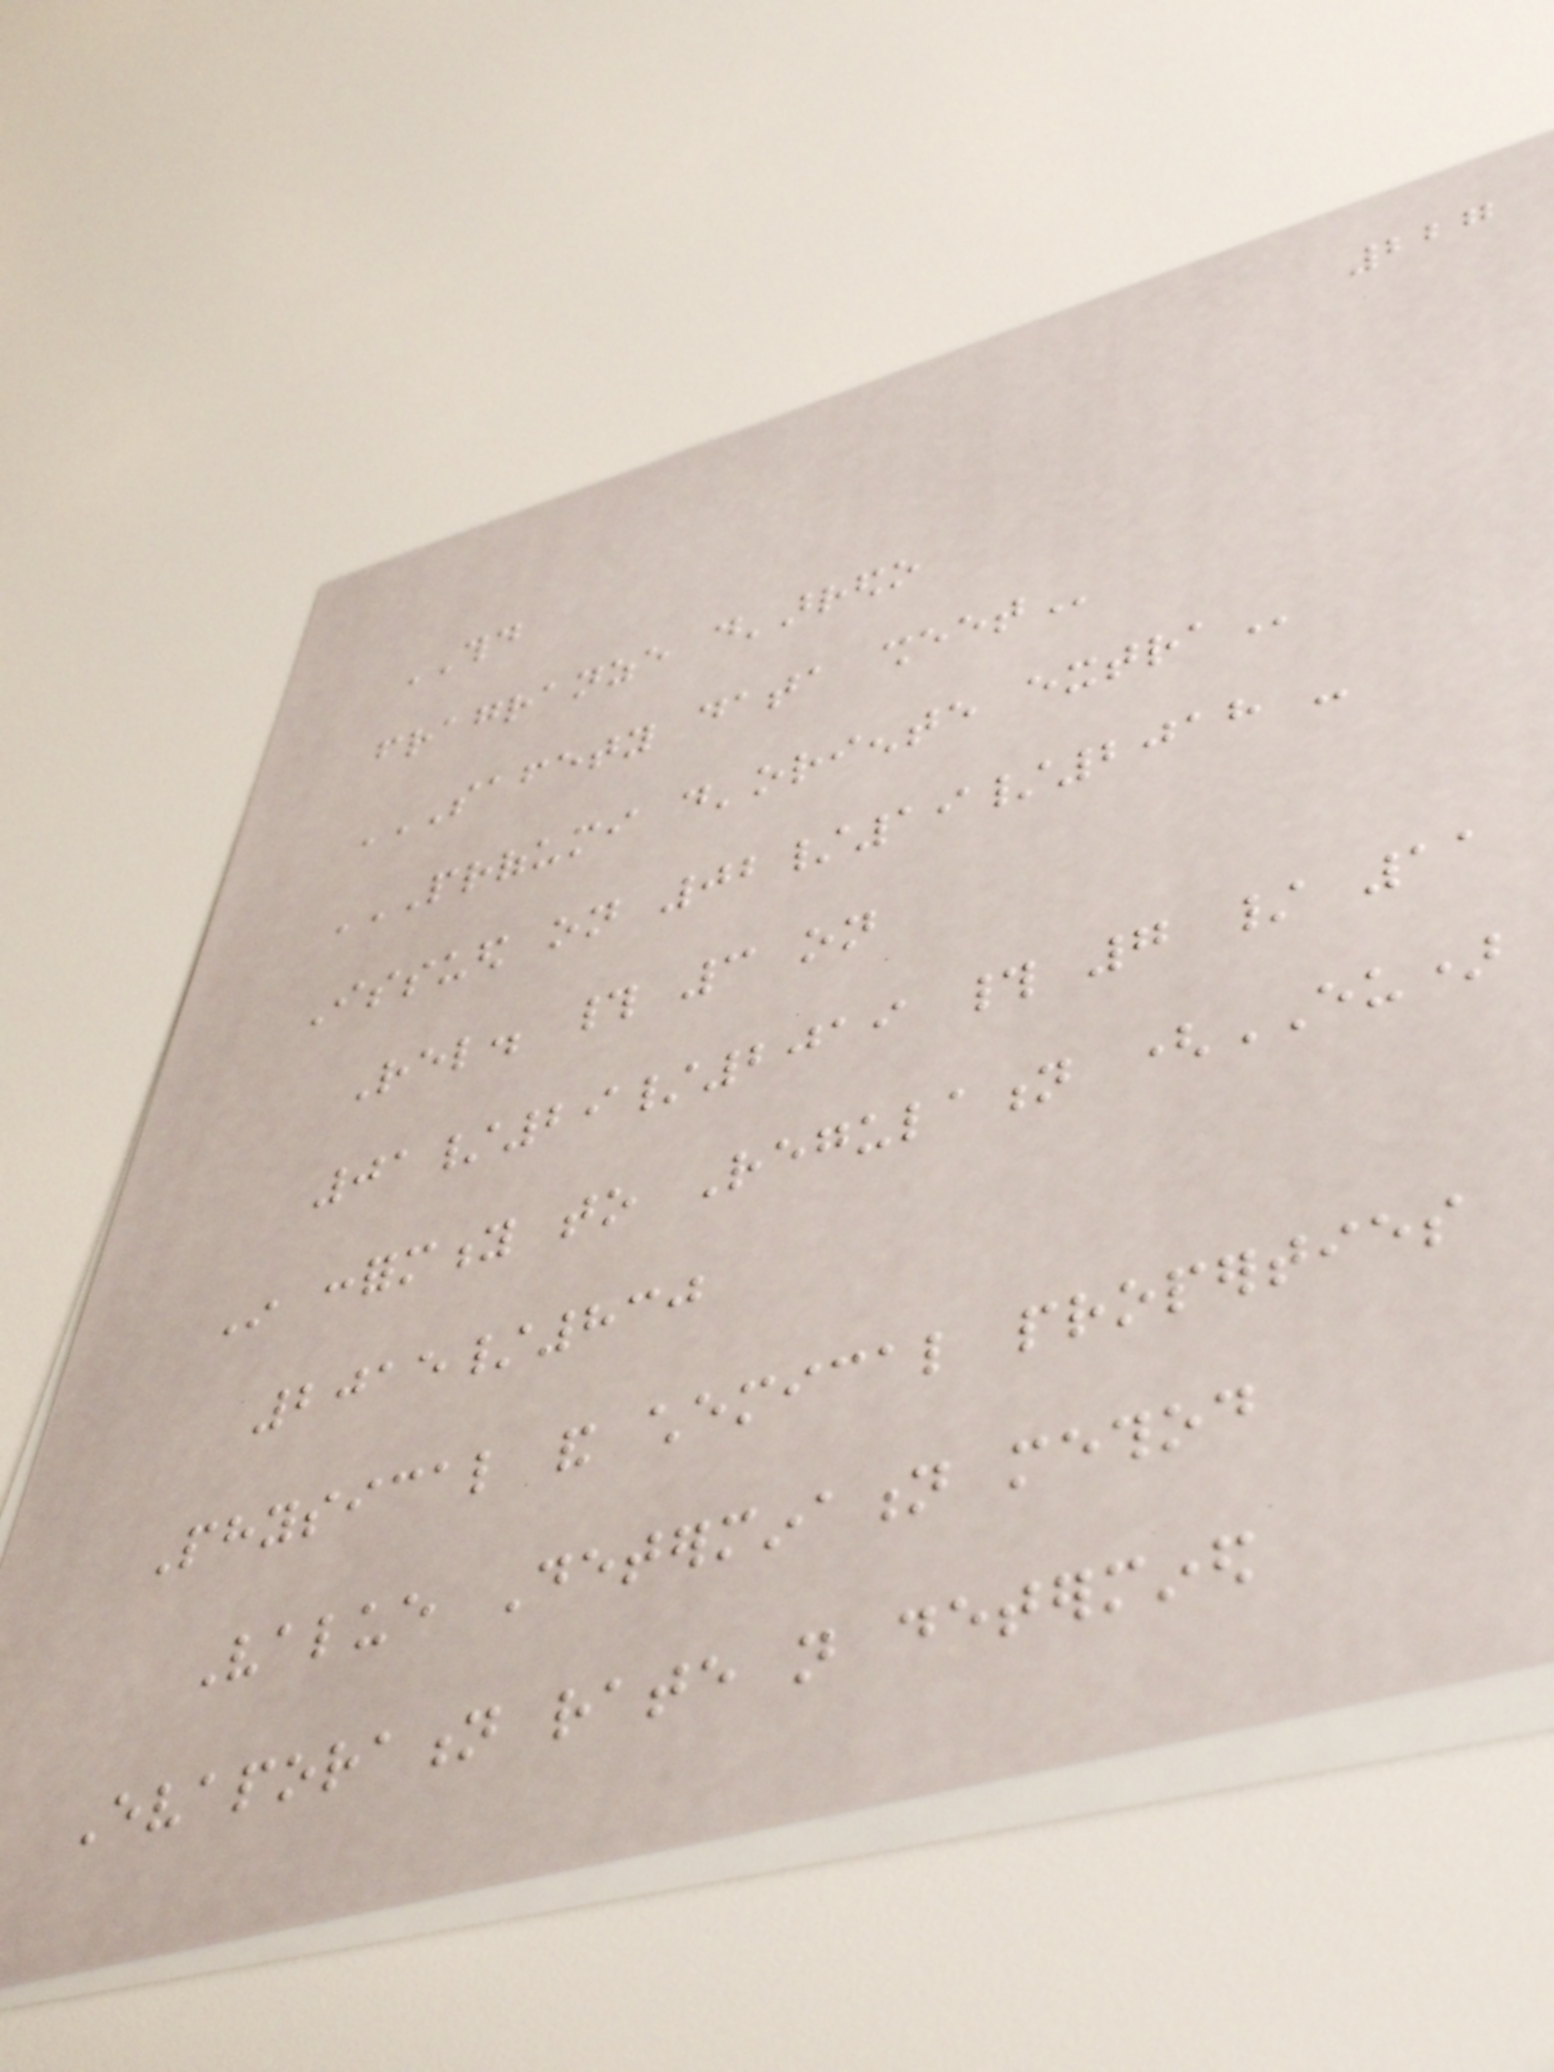227
THD
fragranze d'arredo
SAFETY DATA SHEET
PROFUMI D'ORIENTE EXTRA
Issued on 02/19/2018 -
Rel. # 3 on
01/29/2019 # 7 / 11
In conformity to Regulation (EU)
2015/830
Physical and chemical properties
Value Determination method
Evaporation rate not determined
